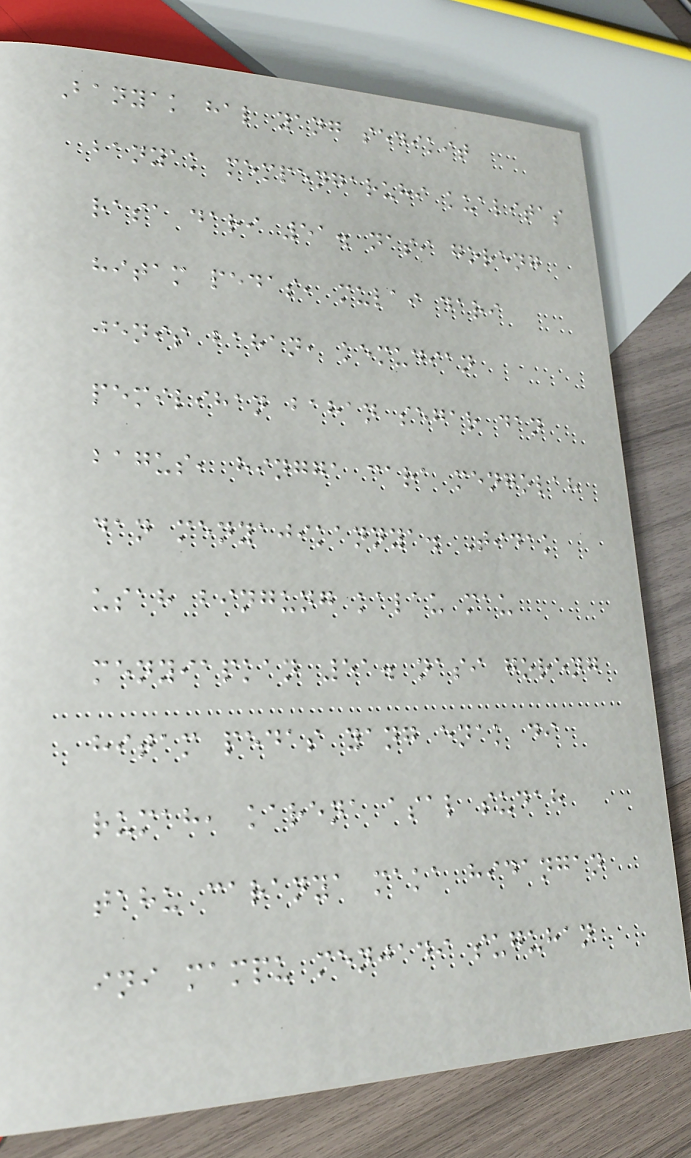Banyak hal yang sedikit
banyak mempengaruhi kualitas
rasa dari 51. nasi goreng
hitam pedas, mulai dari
jenis bahan, kemudian
pemilihan bahan segar dan
bagus, hingga cara mengolah
dan menyajikannya. Tidak
usah bingung kalau mau
menyiapkan 51. nasi goreng
hitam pedas yang enak di
rumah, karena asal sudah
tahu caranya maka hidangan
ini mampu menjadi suguhan
